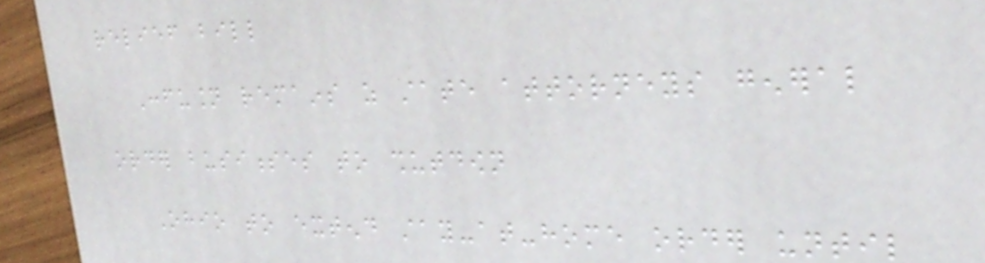relief bill
Confusion remains as state attorneys general
order businesses to shutdown
Ohio to extend stay-at-home order until
